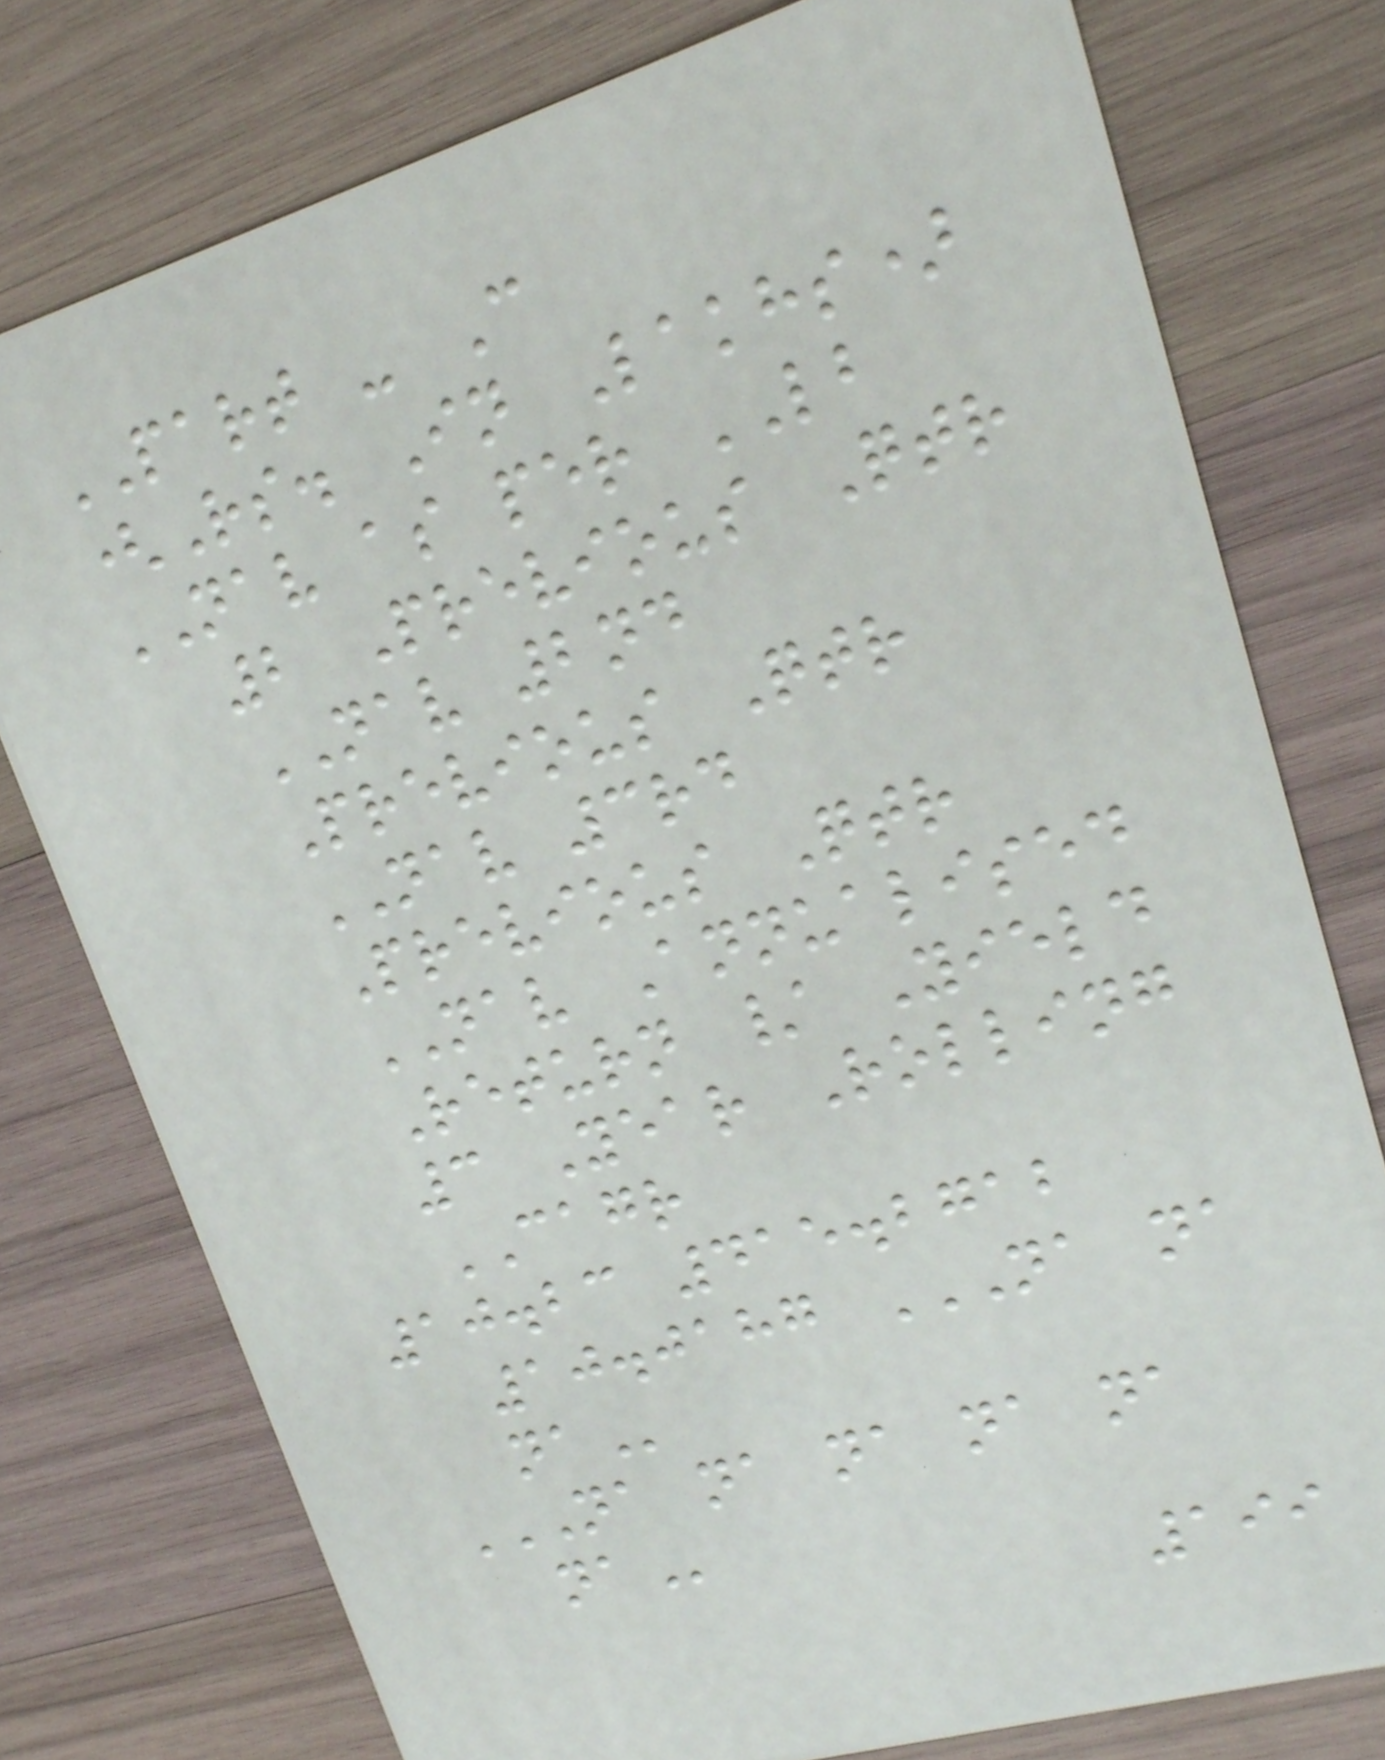PART - C
(Rs. In Lakhs)
NAV as per LB
2 Previous Qtr
NAV 2nd
Previous Qtr
NAV 3rd
Previous Qtr
NAV Annualised
Return / Yield
3 Year Rolling
CAGR
10.23 415.2712
10.0187 NA NA
NA
NA NA NA NA NA
NA
199
